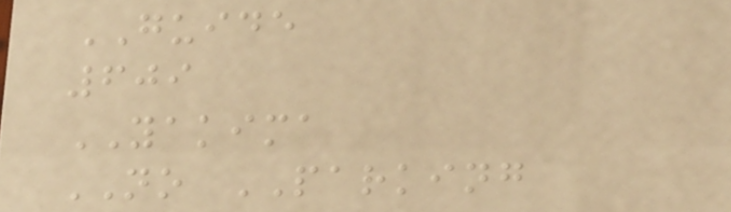GUIDE
609
YAKIMA
NO PARKING
